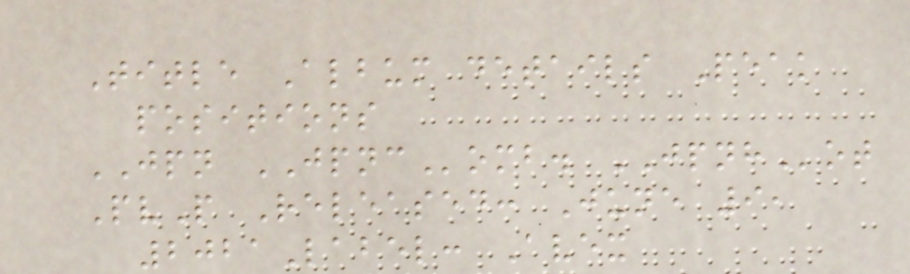Title Album details Peak
positions
JPN JPNComb. JPNHot
PvP Released: June 9,
2021Label: Avex
